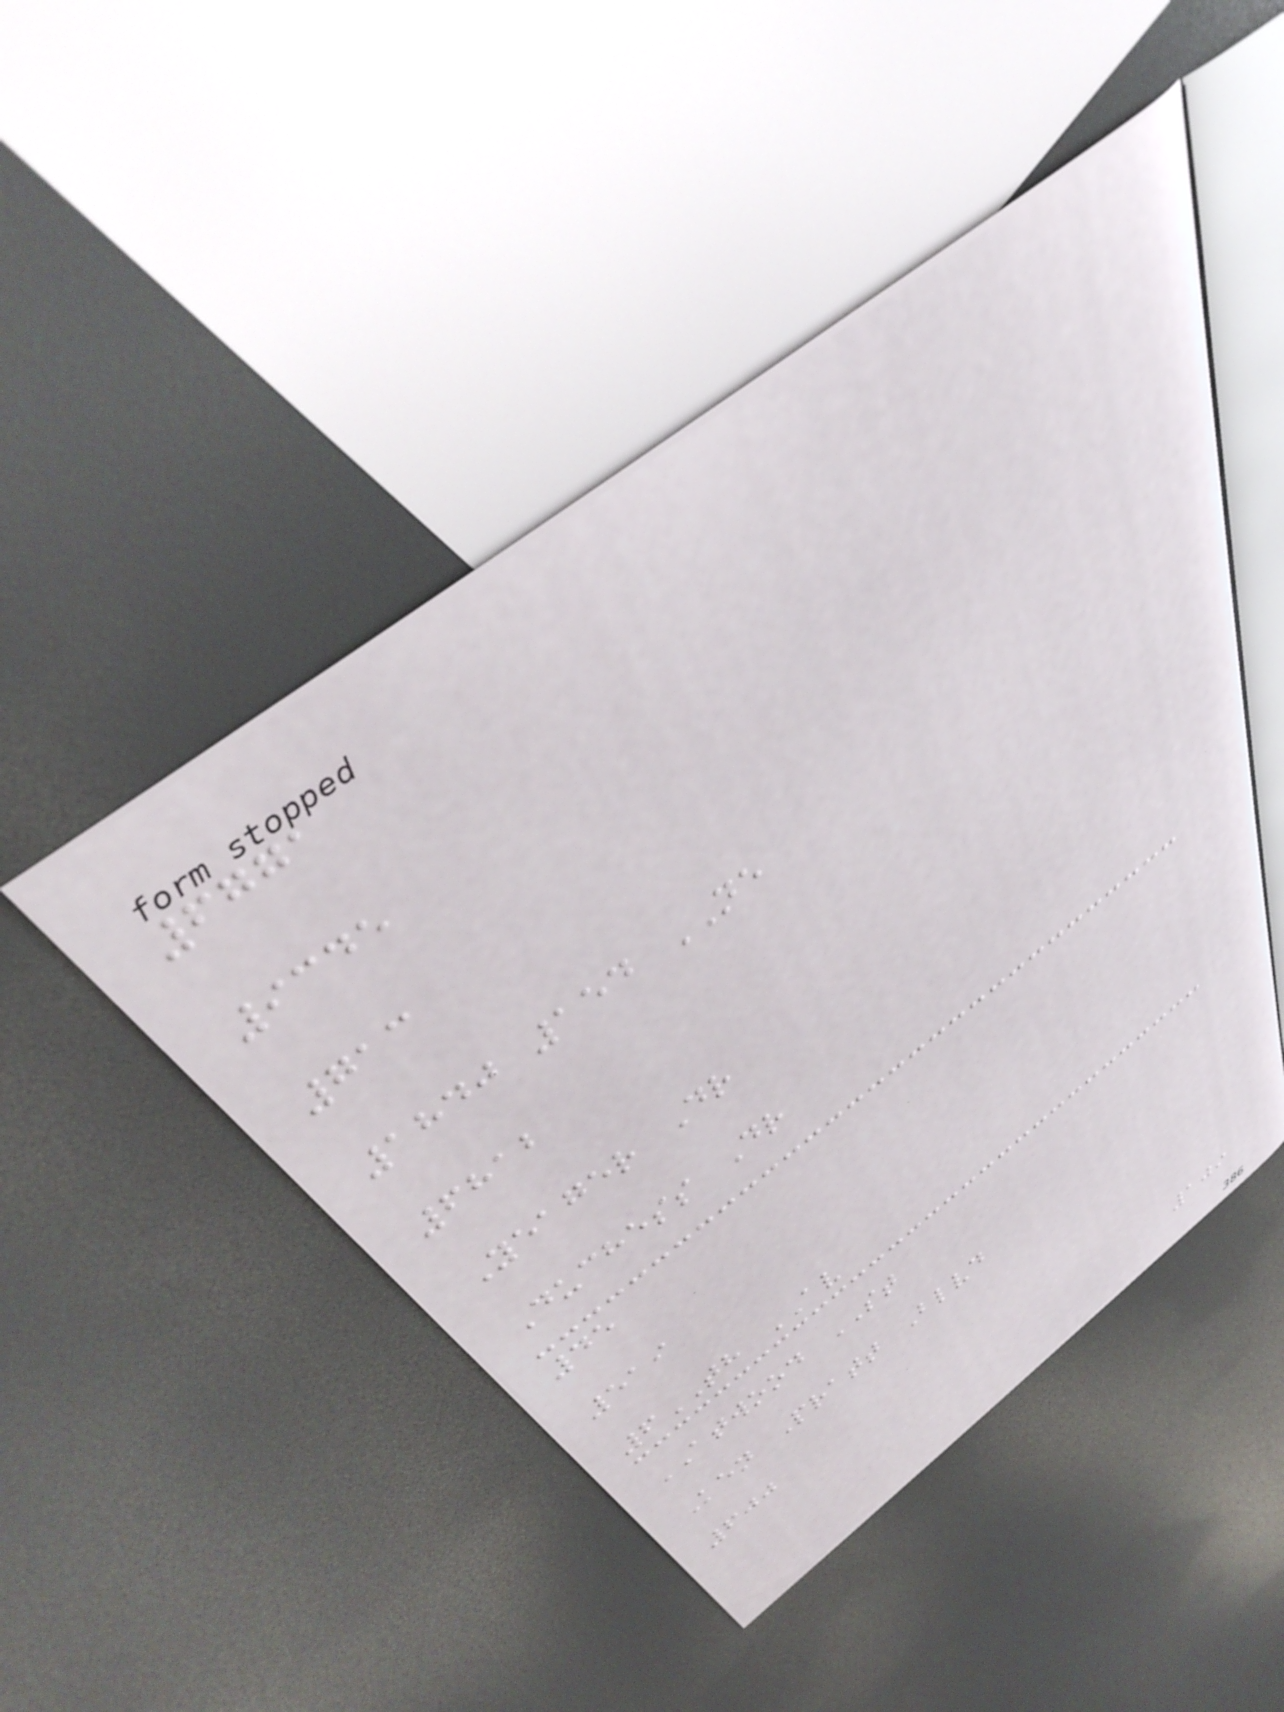6771
9345
713
1840 154 NE
6812
Yeager Dr
Duchess Dr
45
519
6TH AV
ATWOOD ST
Ken Pratt Blvd
600
109
